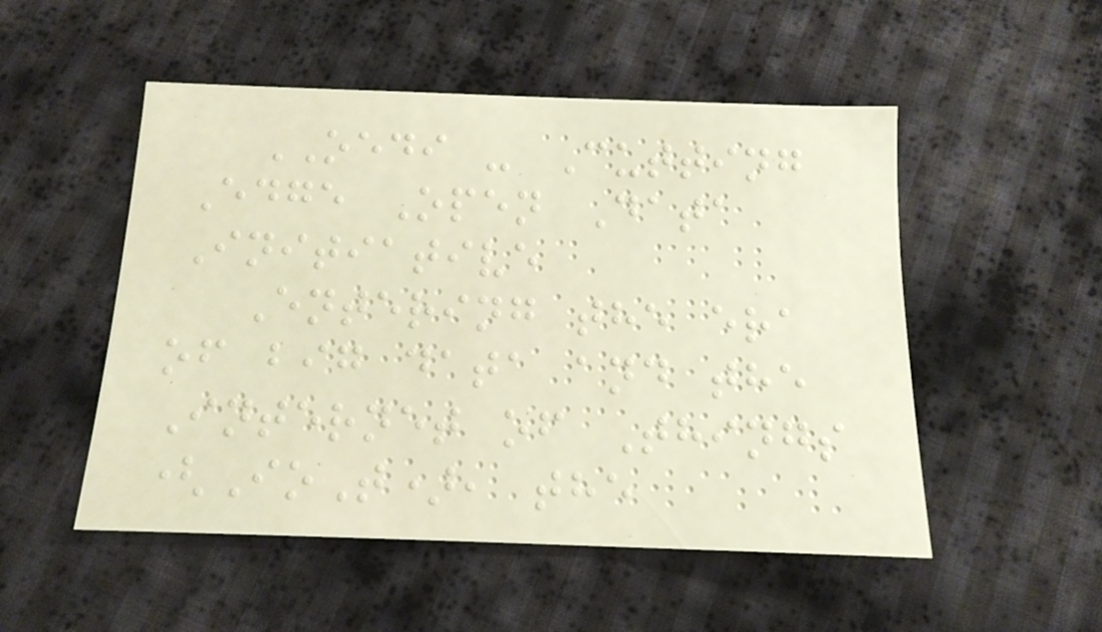OEDI - Cutting
Edge Open Data
Initiative
Entering the era
of big data and the
Internet of Things
(IoT), the
